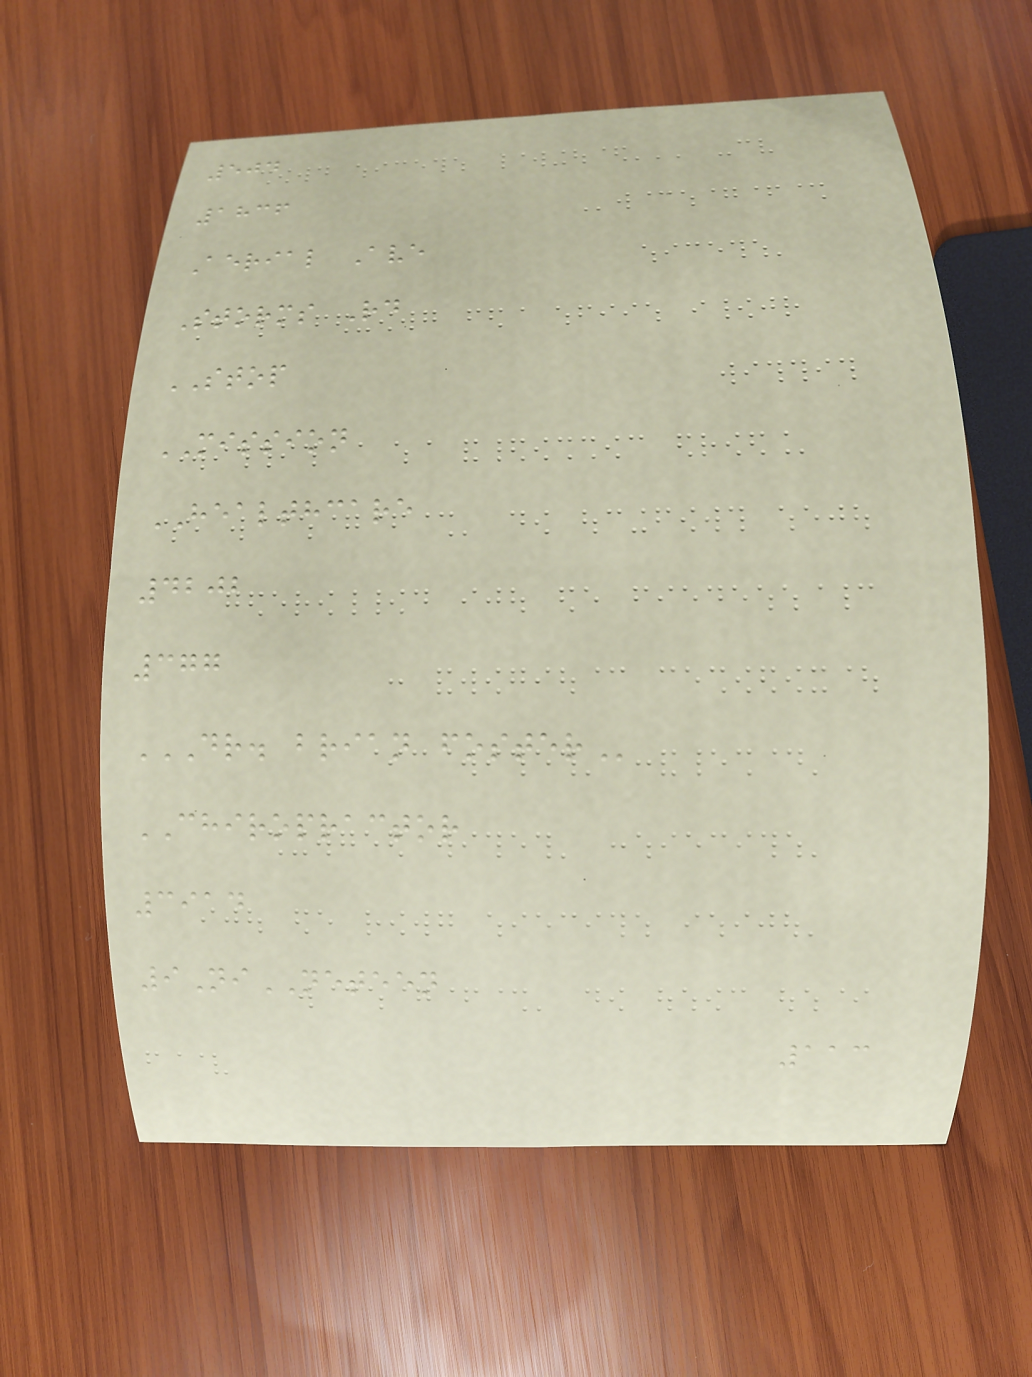504
1836
Aerial Ave
Storms Rd
STOP
MISSION
HEALTHCARE
4202
377
DR. BRIAN FOSTER
CHIROPRACTOR
3914
9NiNETEEN
113
